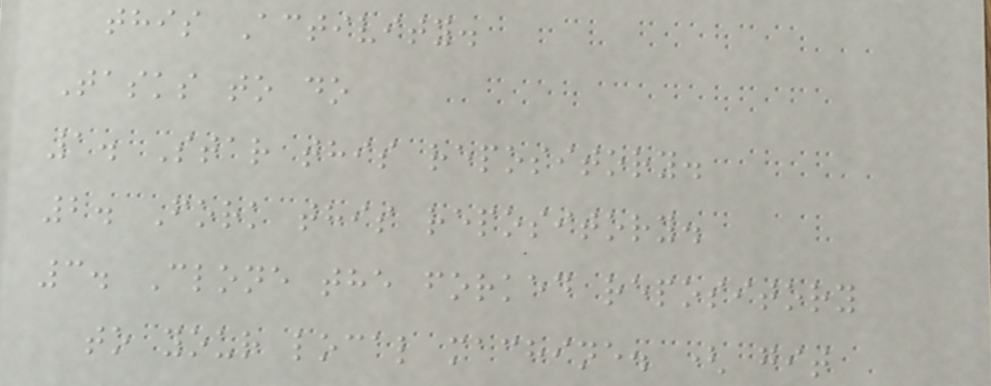this Activity.
Tasks to do
1. Star this repository.
2. Fork this repository.
3. Clone the forked repository
to your local machine. ( git
